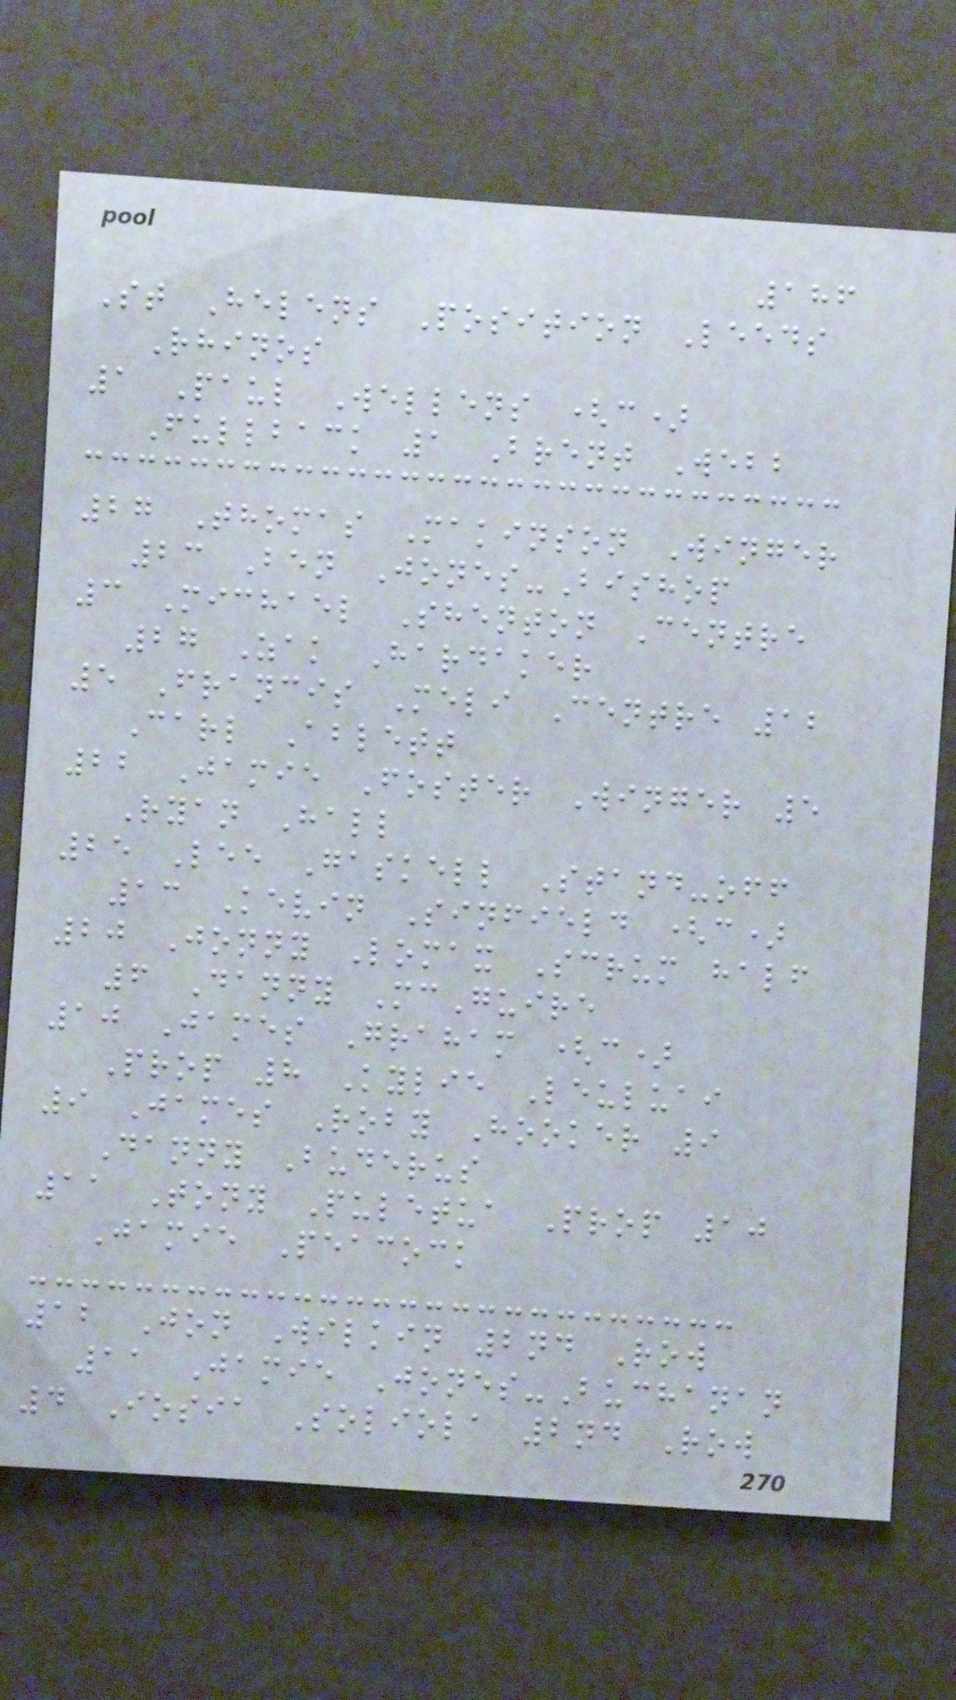186
St Helens Position Leeds
Rhinos
1 Paul Wellens (c)
Fullback 1 Brent Webb
27 Thomas Makinson Winger
23 Ben Jones-Bishop
3 Michael Shenton Centre
27 Zak Hardaker
5 Francis Meli Centre 12
Carl Ablett
22 Jamie Foster Winger 5
Ryan Hall
25 Lee Gaskell Stand-off
13 Kevin Sinfield (c)
20 Jonny Lomax Scrum half
6 Danny McGuire
10 James Graham (c)
Prop 8 Kylie Leuluai
9 James Roby Hooker 9
Danny Buderus
11 Tony Puletua Prop 10
Jamie Peacock
12 Jon Wilkin 2nd Row
11 Jamie Jones-Buchanan
4 Iosia Soliola 2nd Row
